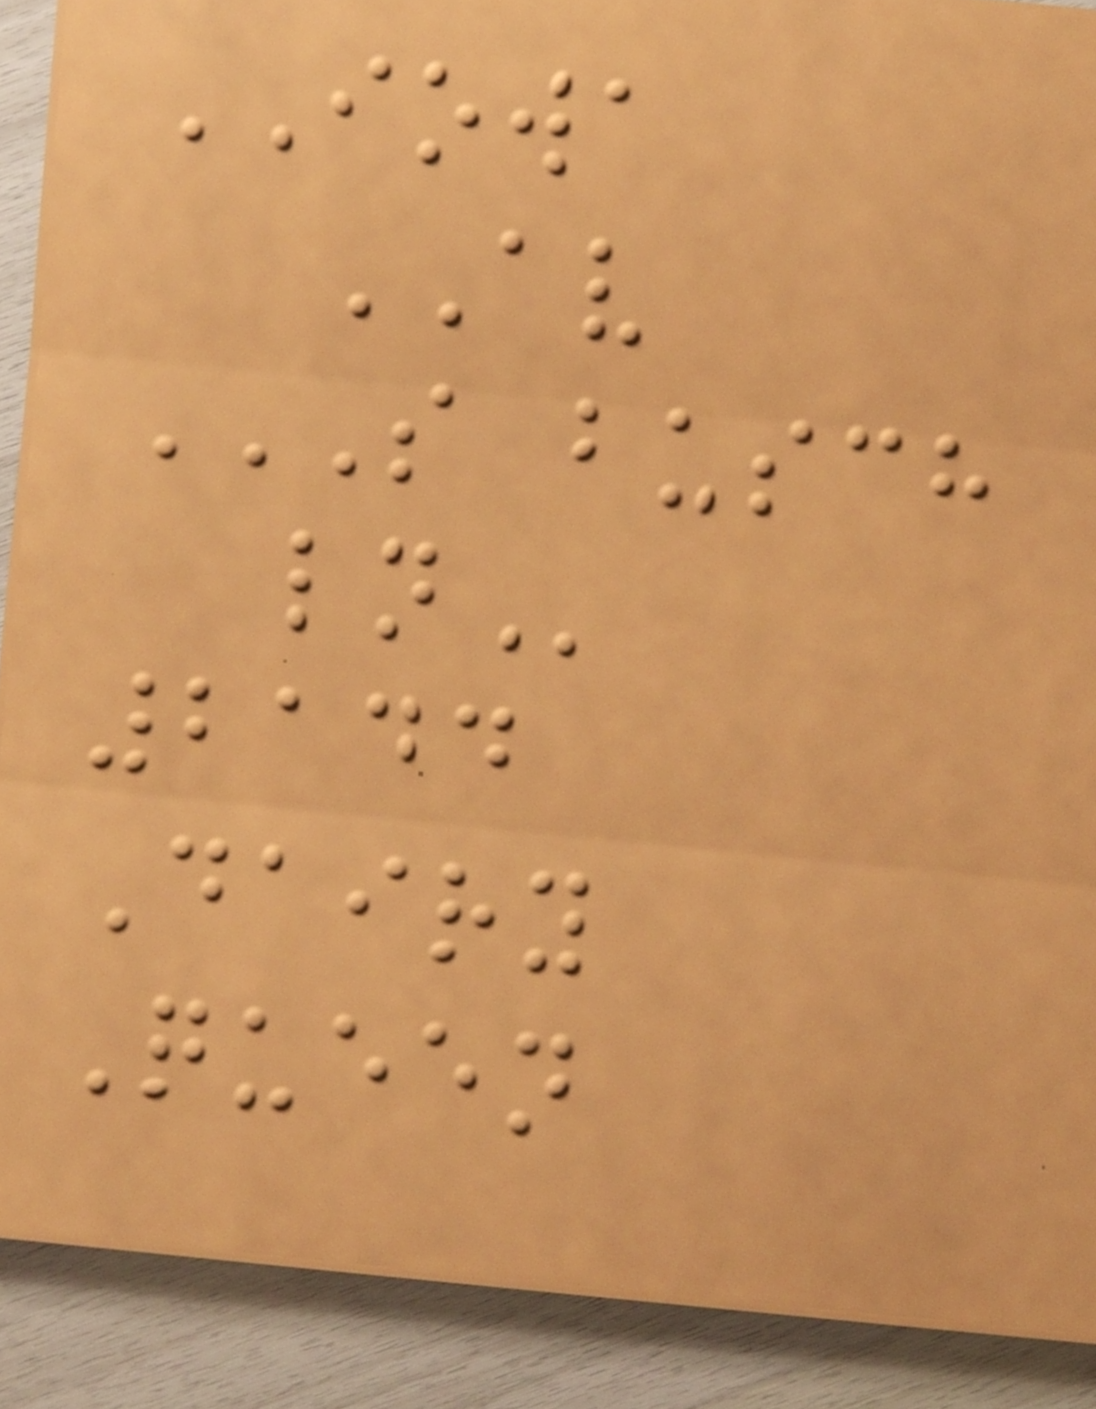IOWA
AV
S BUSCH
LN
2144
Dairy
Queen
